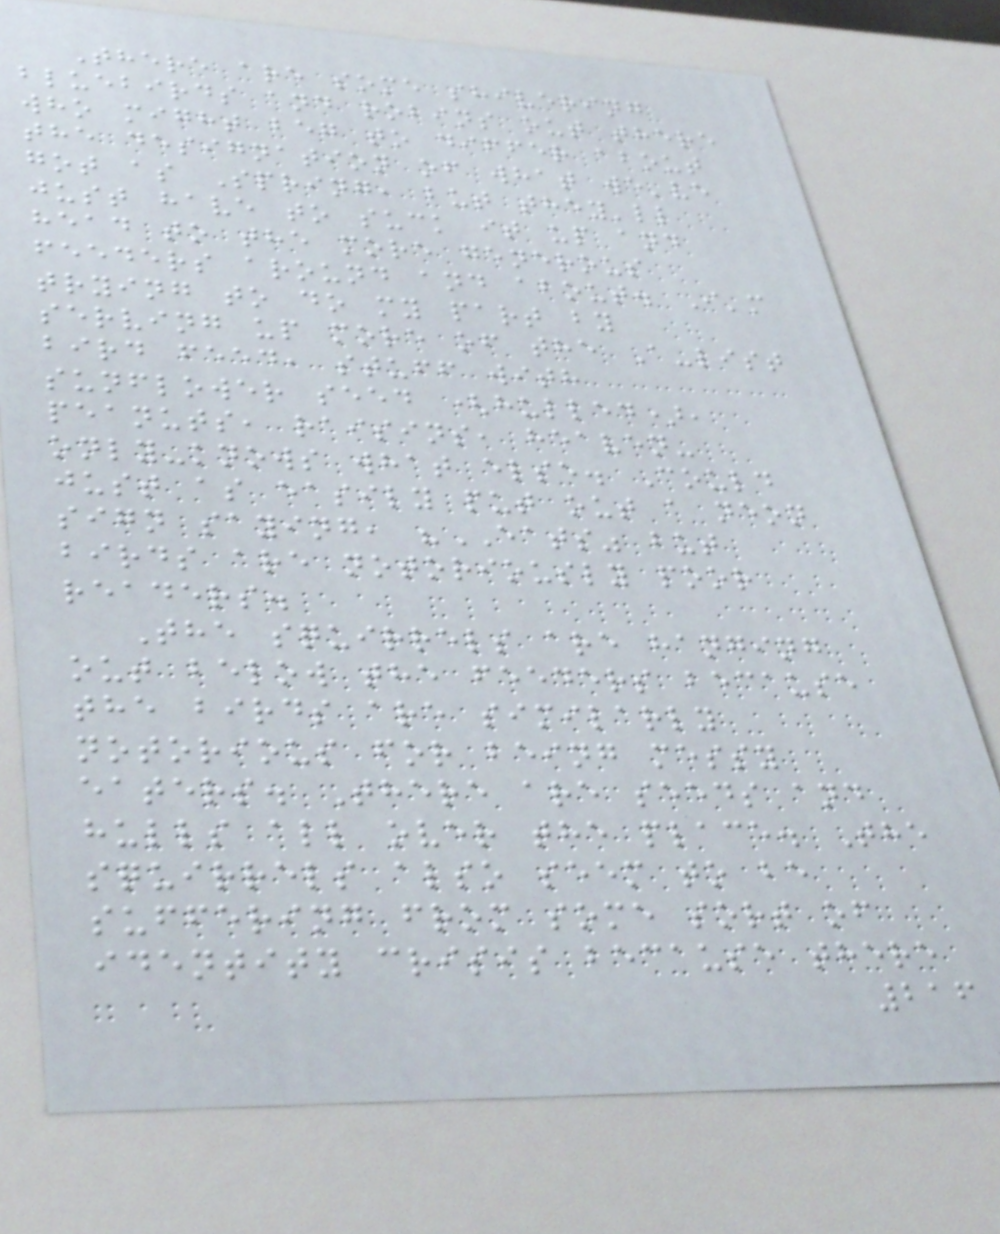There are some shivering
bluebirds and robins out there
who might beg to differ about
the designation of what we've
got as Spring, but they'll
just have to suck it up and
head to the more generous
feeders around and about. I'm
trying to do my part by
serving up more of the A-list
bird feed, stuff with
sunflower seed (hulled),
peanuts, raisins, heaven-
only-knows what else. Could
just as easily put out a neon
sign saying, "EATS" but
birds are notoriously poor
readers.
The squirrels are hanging
out below the feeders because
the birds are similarly
notorious for being messy
eaters. There are seeds and
hulls all over the place. The
squirrels also seem to be
suffering from some sort of
identity crisis because there
216
